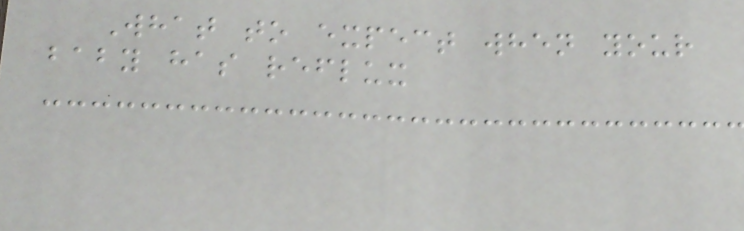What to expect when your
baby has reflux
